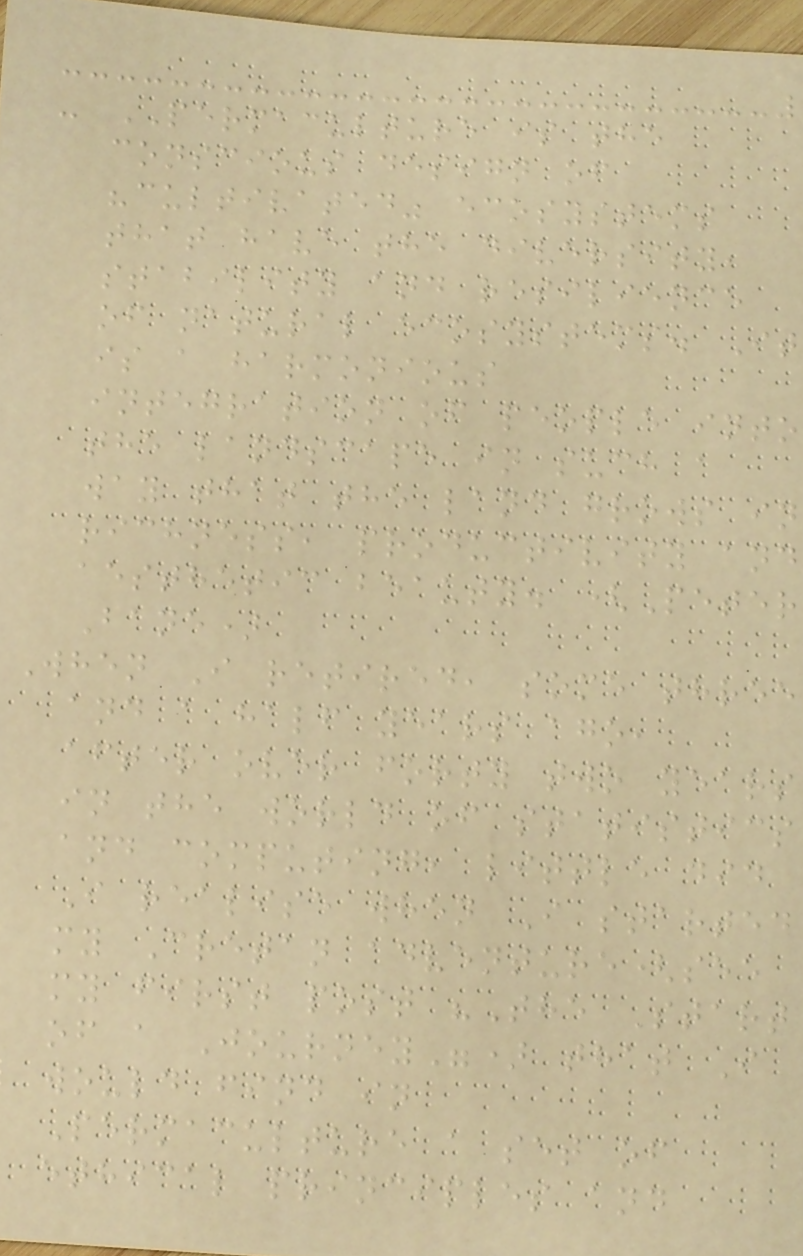- PERMACULTURE is the
conscious design of
"cultivated" ecosystems
that have the diversity,
stability and resilience
of natural ecosystems. It
is a harmonious
integration of people into
the landscape in such a
way that the land grows in
richness, productivity and
aesthetic beauty. (Peter
Bane)
When I retired, some three
and a half years ago,
after over forty two years
in the world of statistics
and computing, little did
I realise when I started
my Cretan adventure(see
my first post "The Start
of a Journey") that I
would find in
Permaculture a set of
ethical principles and
